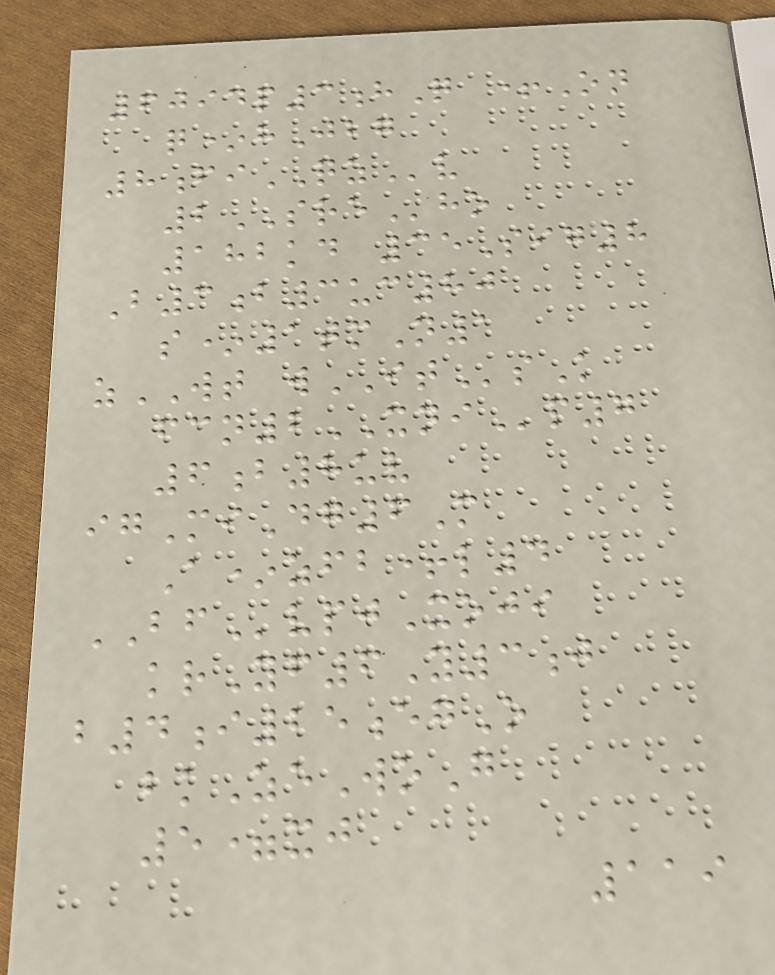6094p3hQ +On
q*hJbg
8fiQZv
2SREho
182kd 35Sig8
B3b3uc80
s*1tmN1
zWT wITsK
fcn2XNIp7
6b8uv
igMiDg6M
A*zfb+l4
BFvpjXoji
krYf6Y3j
b4i25egO
bkZeWoG
5=xj
119
